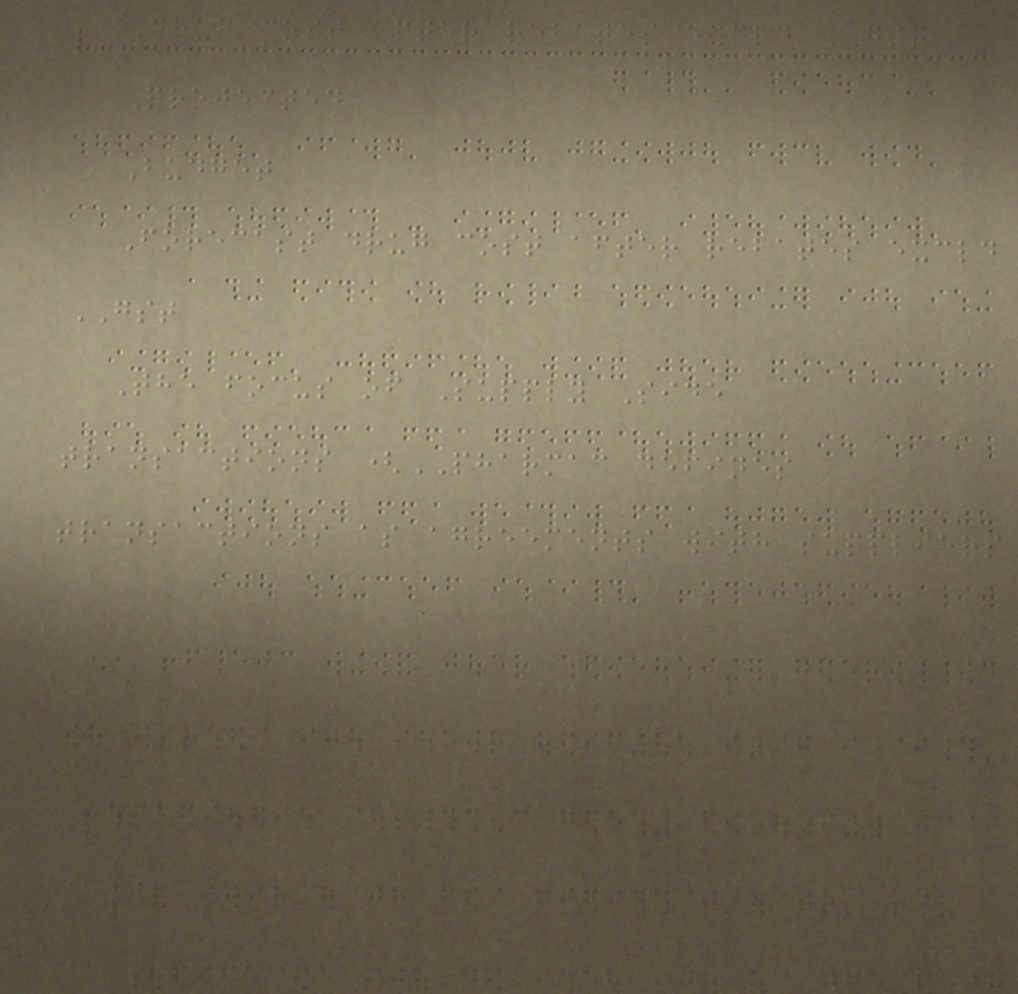Drug cost after rebates excld GST
Projected
Budget
Forecast drug cost after rebates excld
GST
The focus of Supply Side
transactions (PHARMAC defines
transactions as agreements with suppliers
